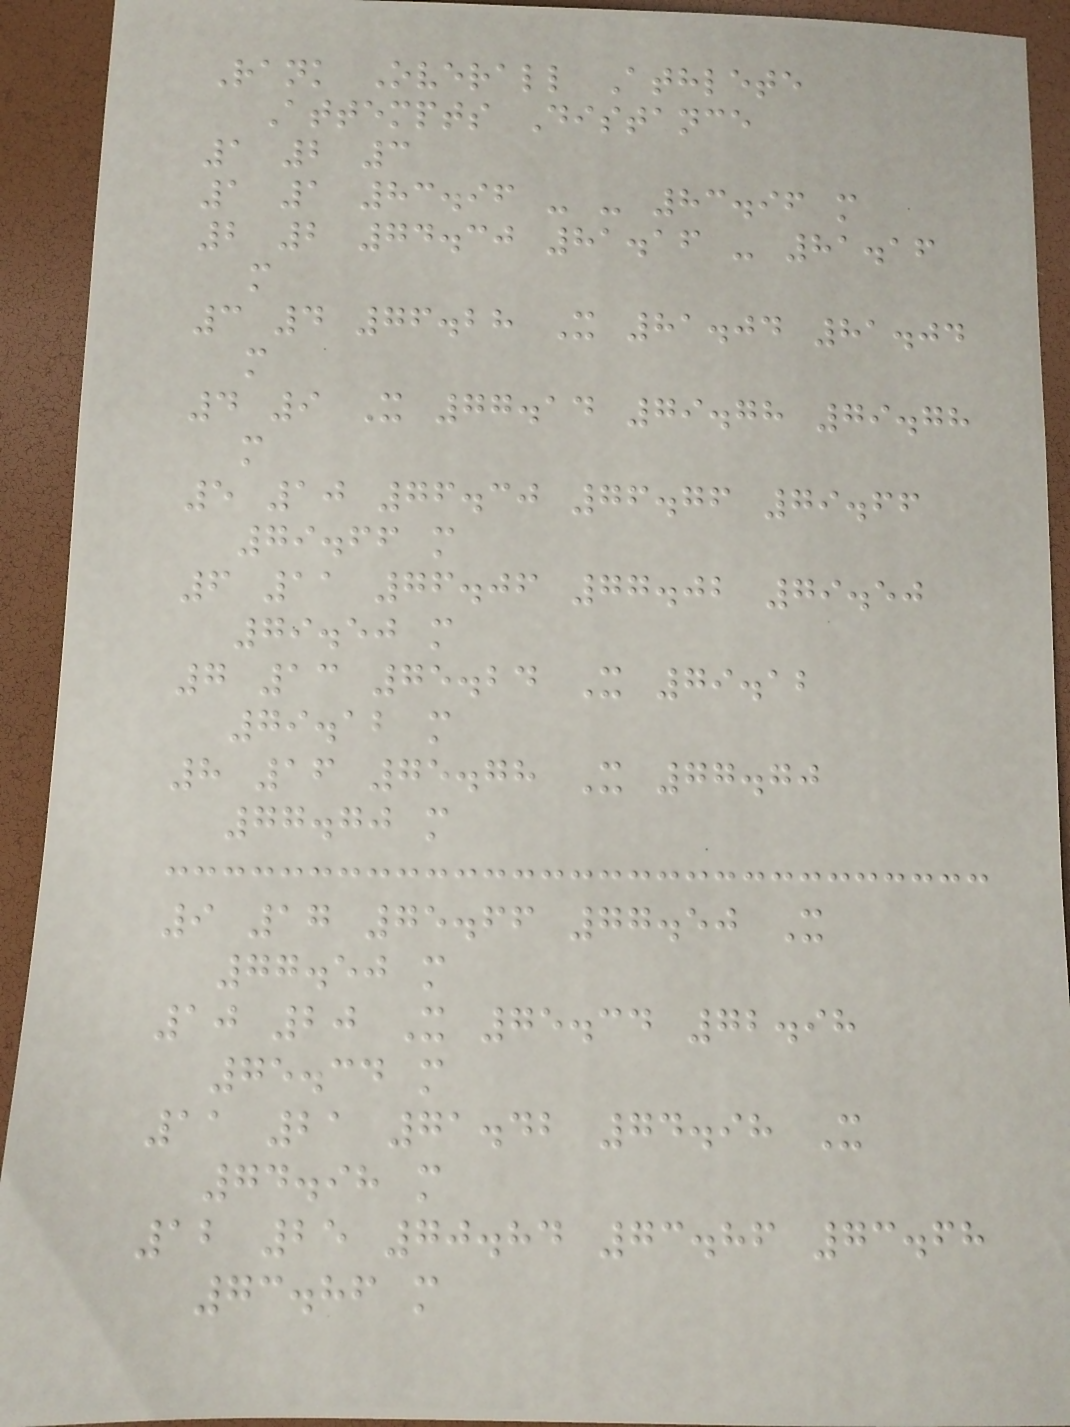Rank Overall Athlete
Attempts Distance
1 2 3
1 1 83.96 - - 83.96 m
2 2 74.30 81.16 - 81.16
m
3 4 76.28 X 81.04 81.04
m
4 9 X 77.14 79.78 79.78
m
5 10 76.30 76.76 79.66
79.66 m
6 11 76.06 77.02 79.50
79.50 m
7 13 75.24 X 79.12
79.12 m
8 16 75.78 X 77.70
77.70 m
9 17 75.66 77.50 X
77.50 m
10 20 X 75.34 72.98
75.34 m
11 21 71.42 74.98 X
74.98 m
12 25 70.84 73.86 73.68
73.86 m
